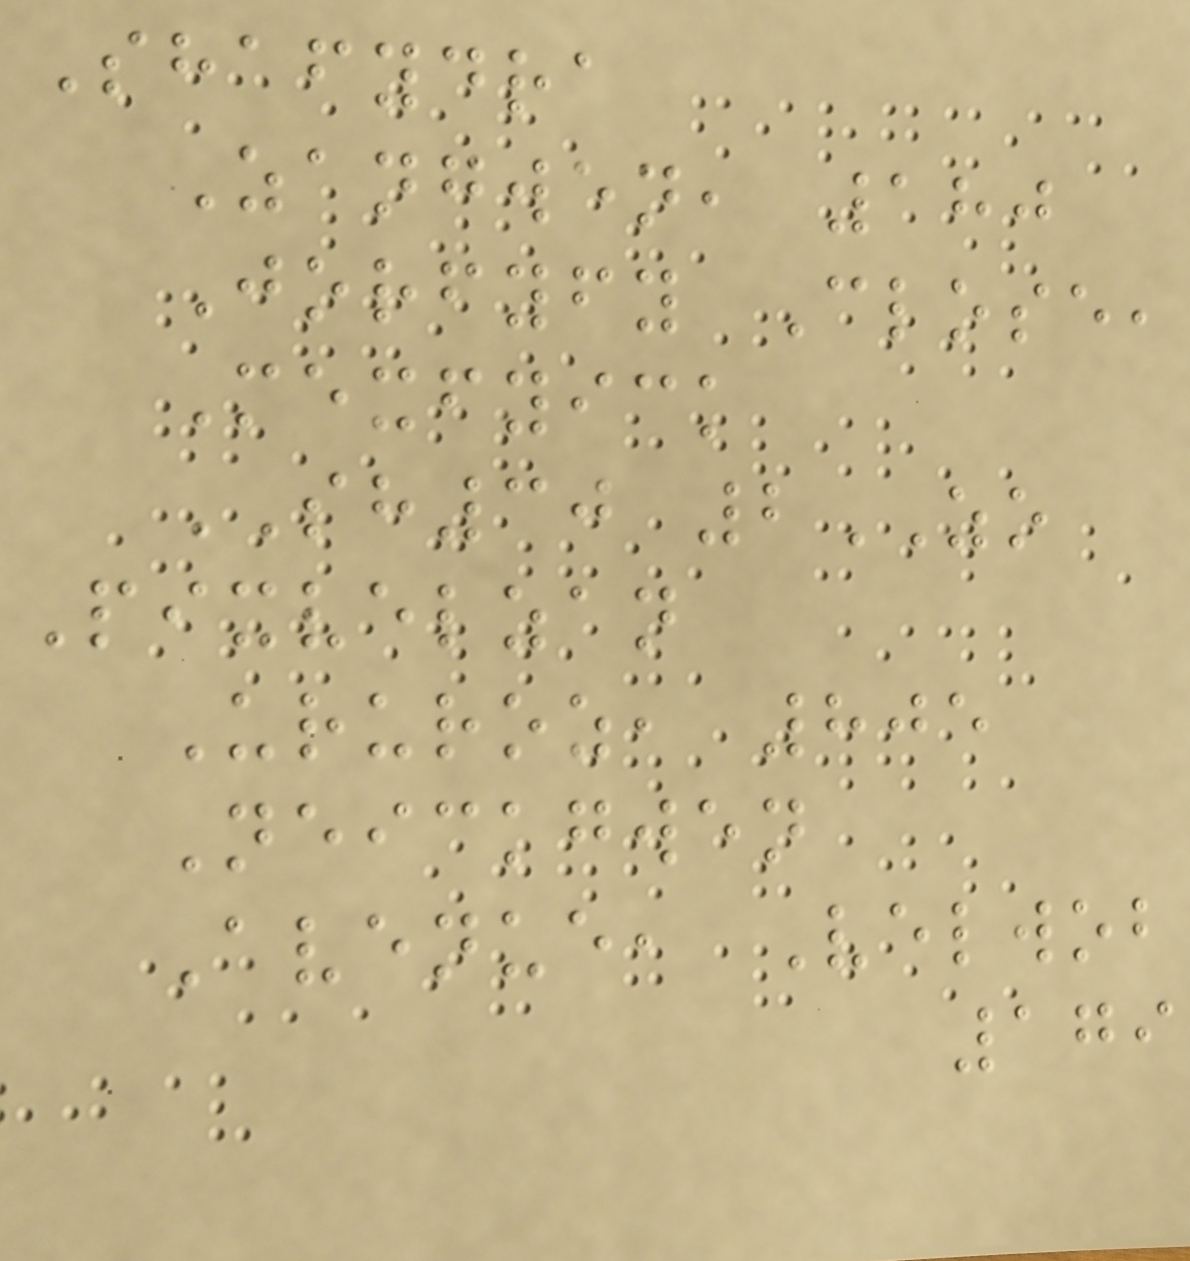Shafydra
Zangwen, 180
Jorfyfy Close,
Mexfyick
SH30 2ZO
Pixvelzan
Ururoz, 805
Neickgwen
Avenue, Velwob
179
